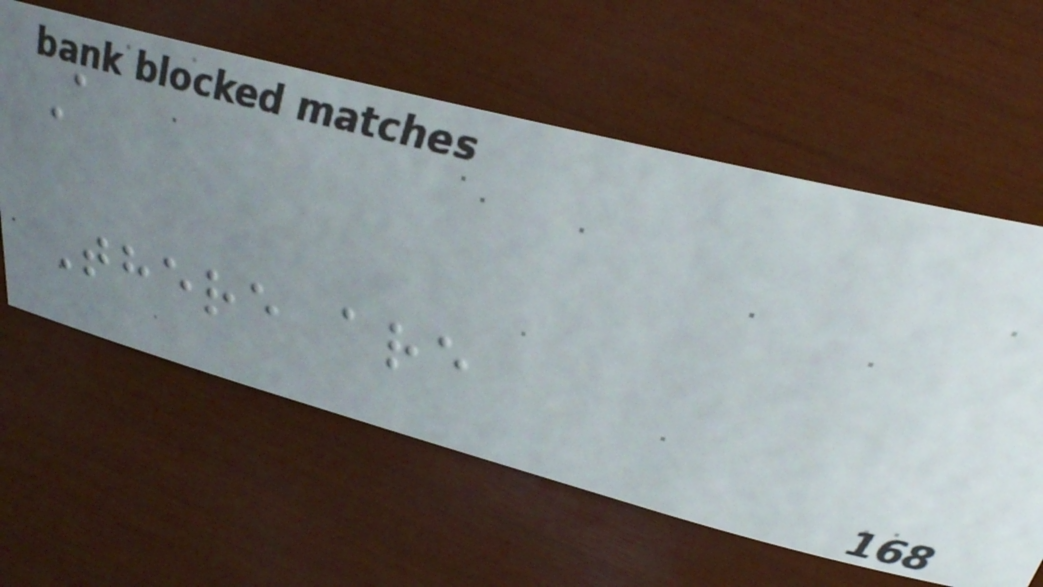A
There are
